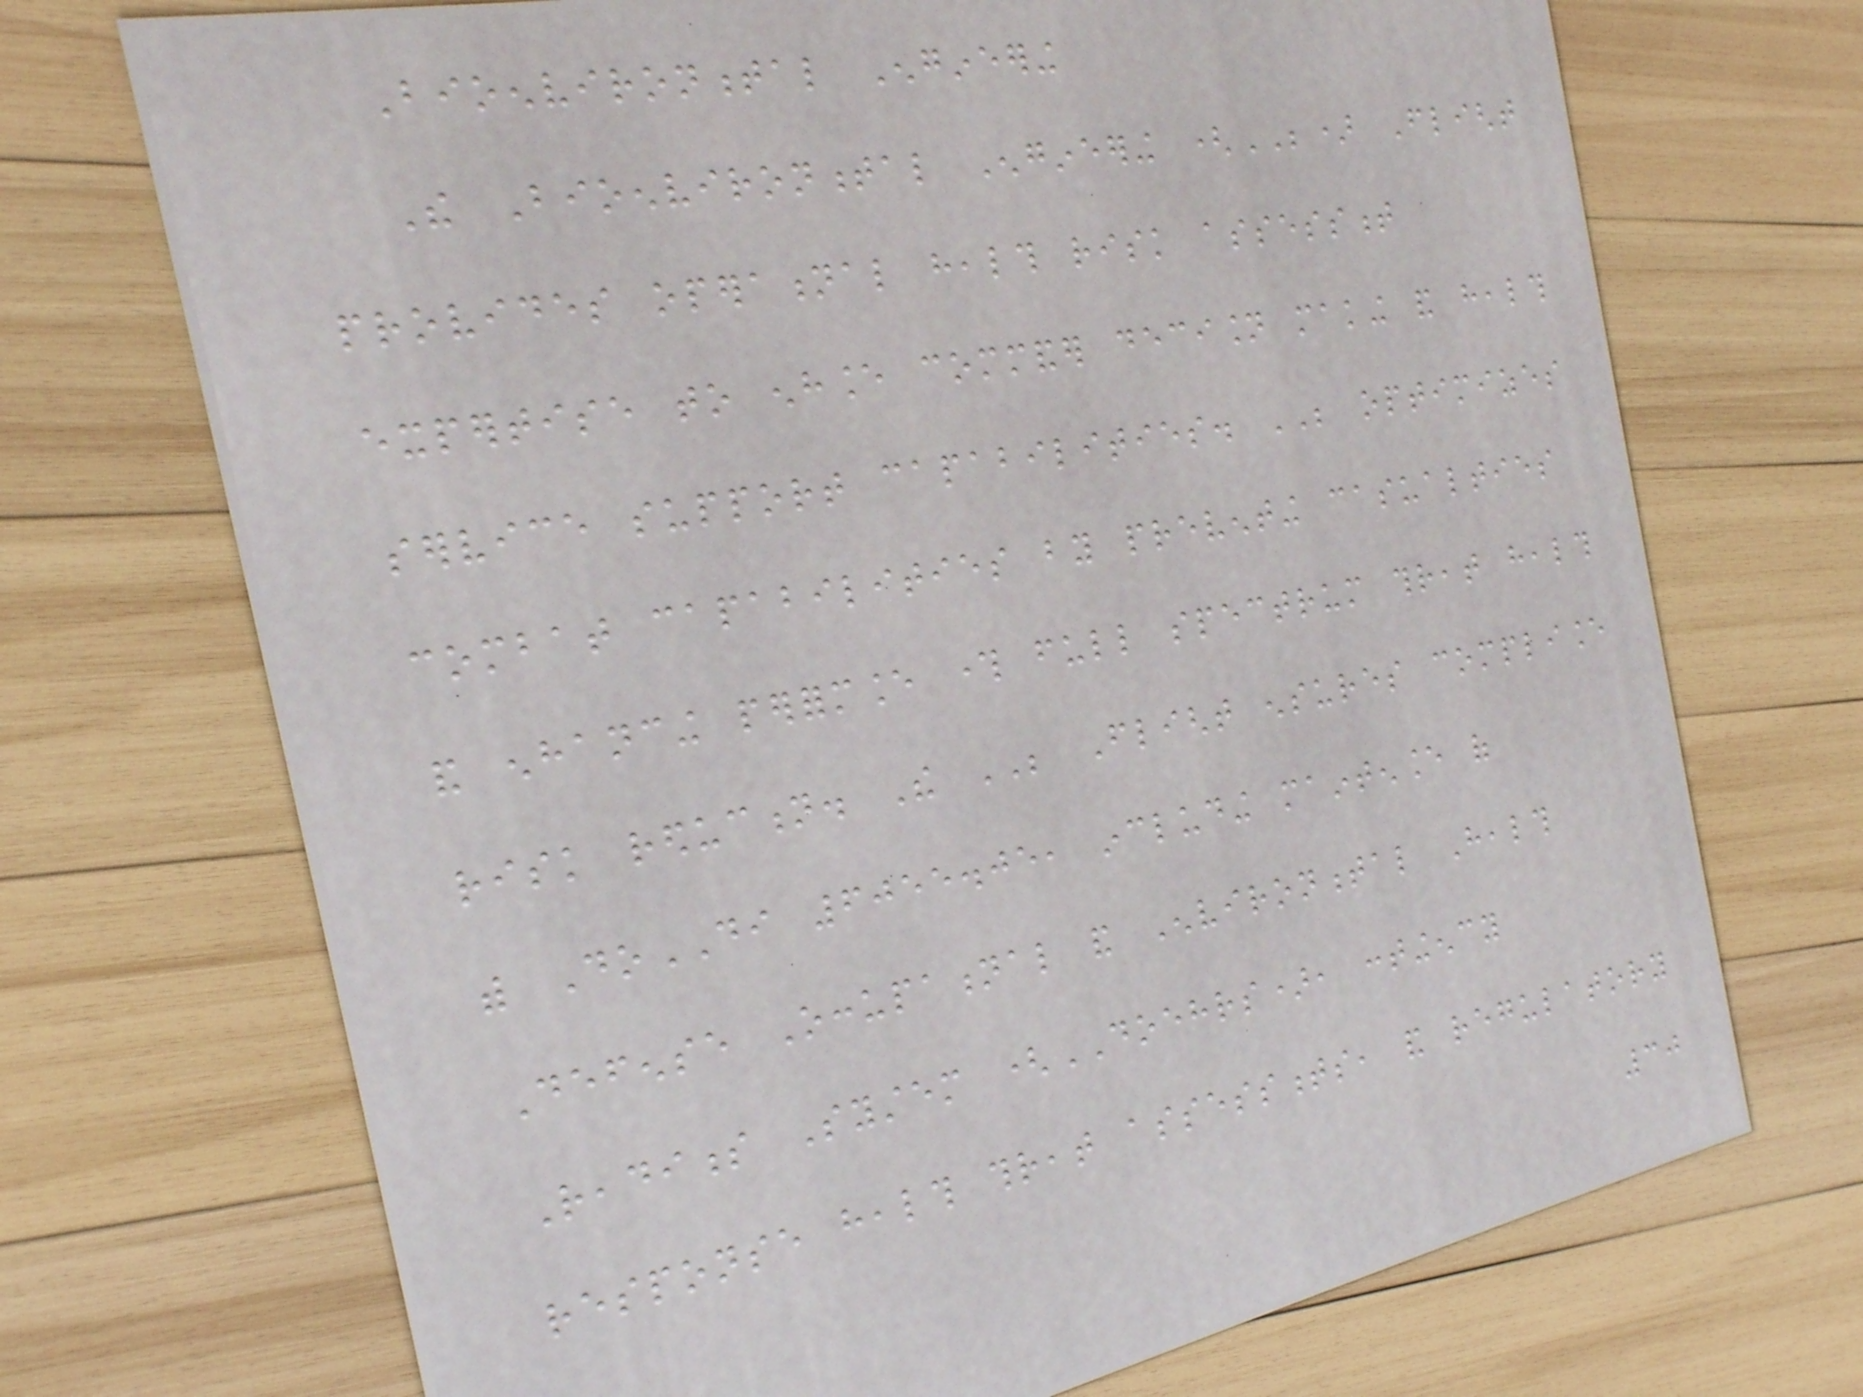Bioenvironmental Engineering
The Bioenvironmental Engineering (BE) Flight
provides operational health risk assessment
expertise to enhance commander decision making and health
service support capabilities. BE optimizes
combat capabilities by preventing casualties
and enhancing performance through full spectrum threat health
risk reduction. The BE Flight ensures compliance
with DoDI 6055.05, including maintenance of
Defense Occupational and Environmental Health
Readiness System (DOEHRS), contingency
response health threat assessments, and regulatory
30
